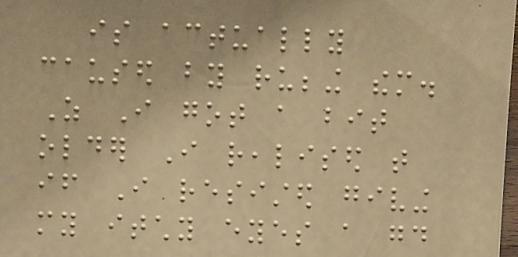is actually
caused by rubbing them.
As I got a bit
older I realised that
if I resisted giving
my itchy eyes a good
